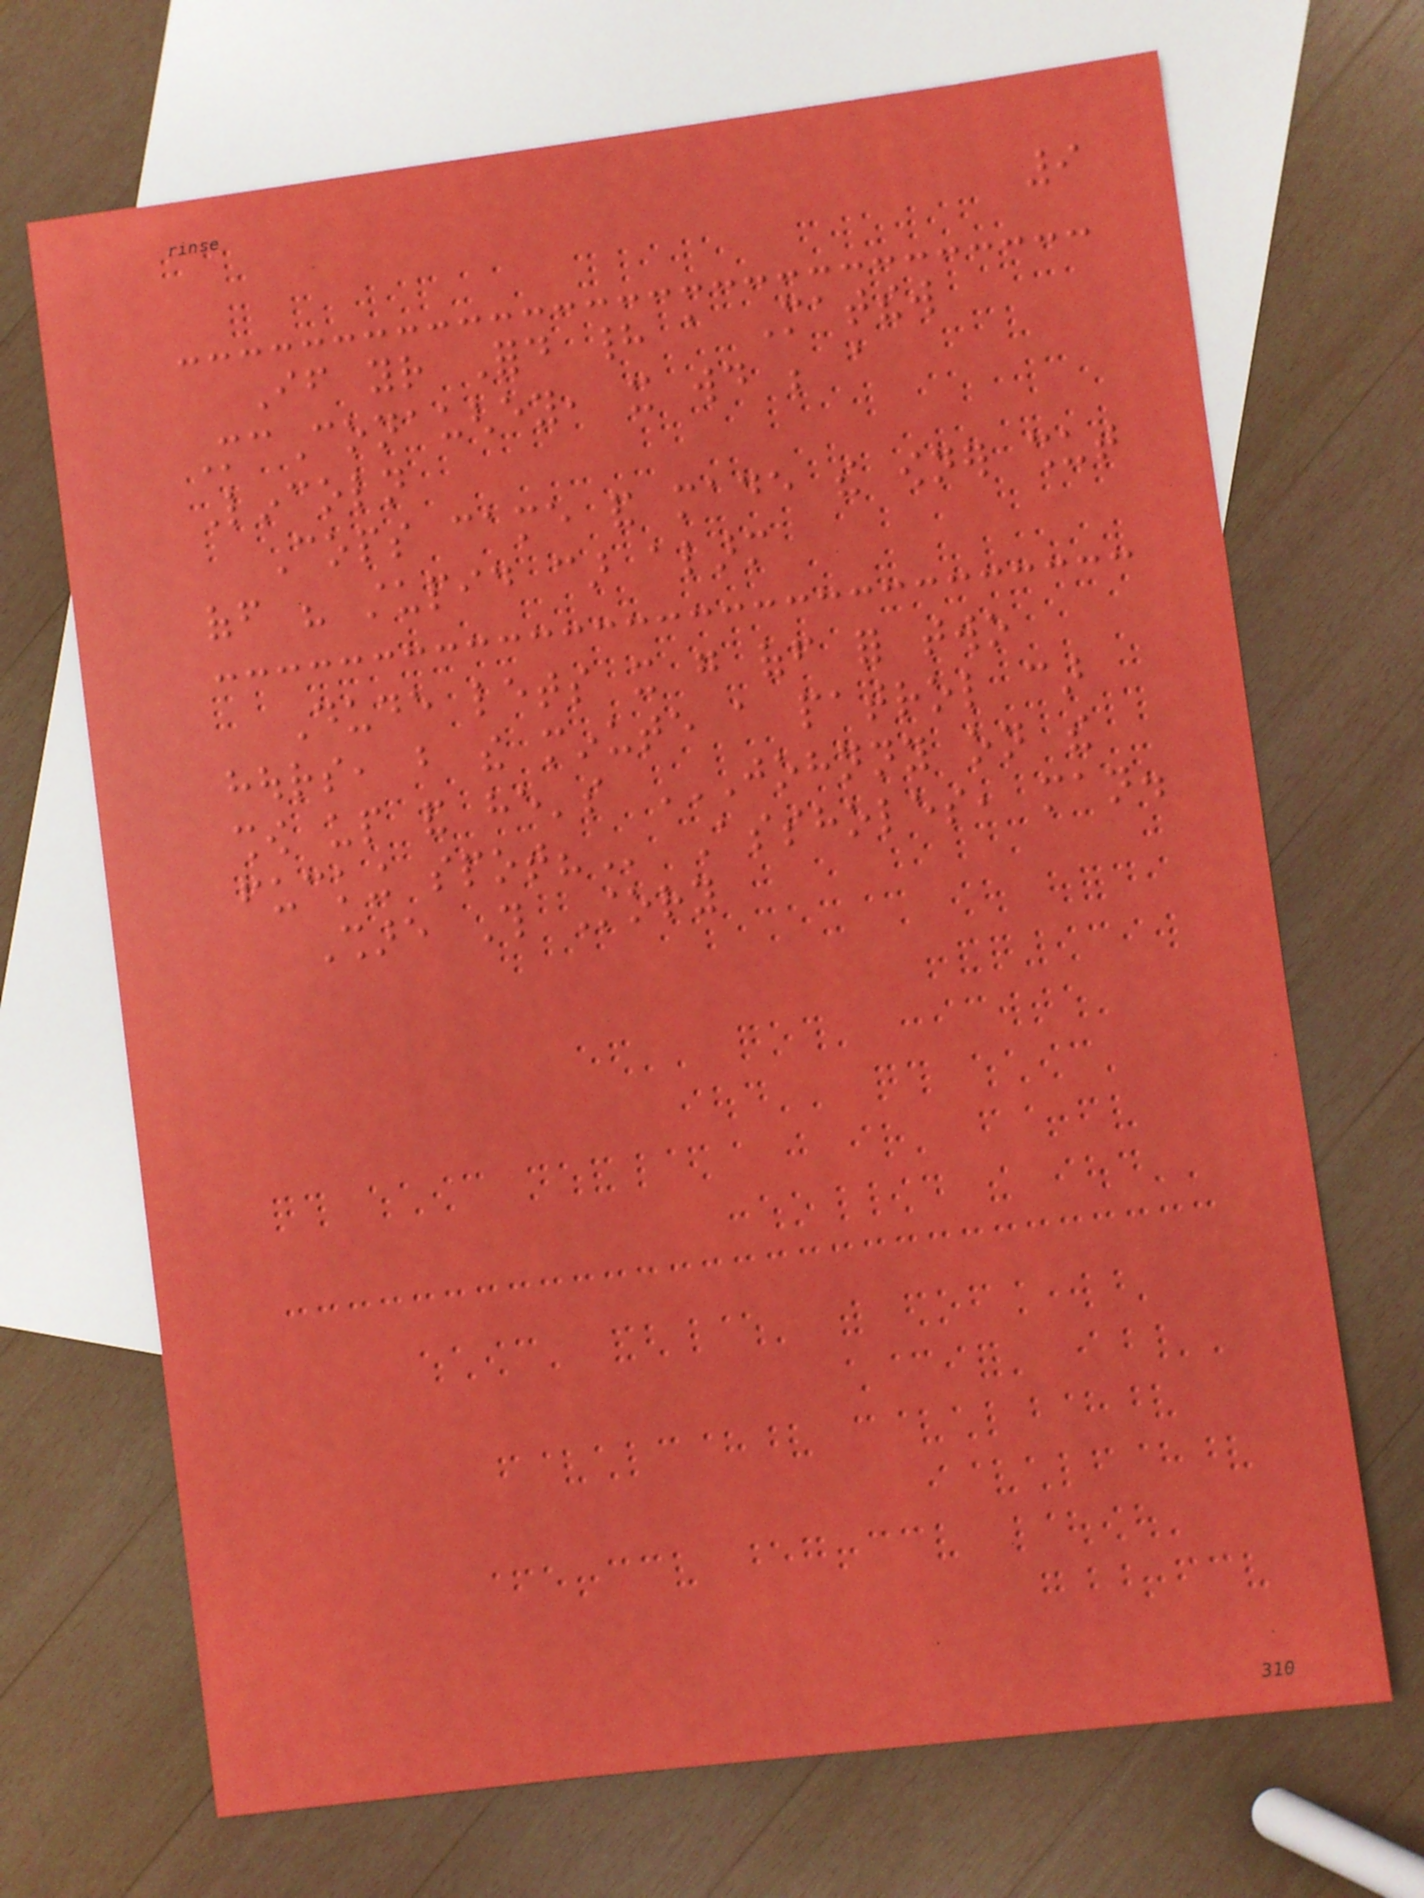9
If your Ford had a Matthew
McConaughey, it would be a
Lincoln
Cops came and made the owner shut
off his stupid car alarm
Dude lets it go off for two
hours, but the minute a patrol car
show up and he's JOHNNY ON THE
FUCKING SPOT? Assholes, man.
Share This Story
